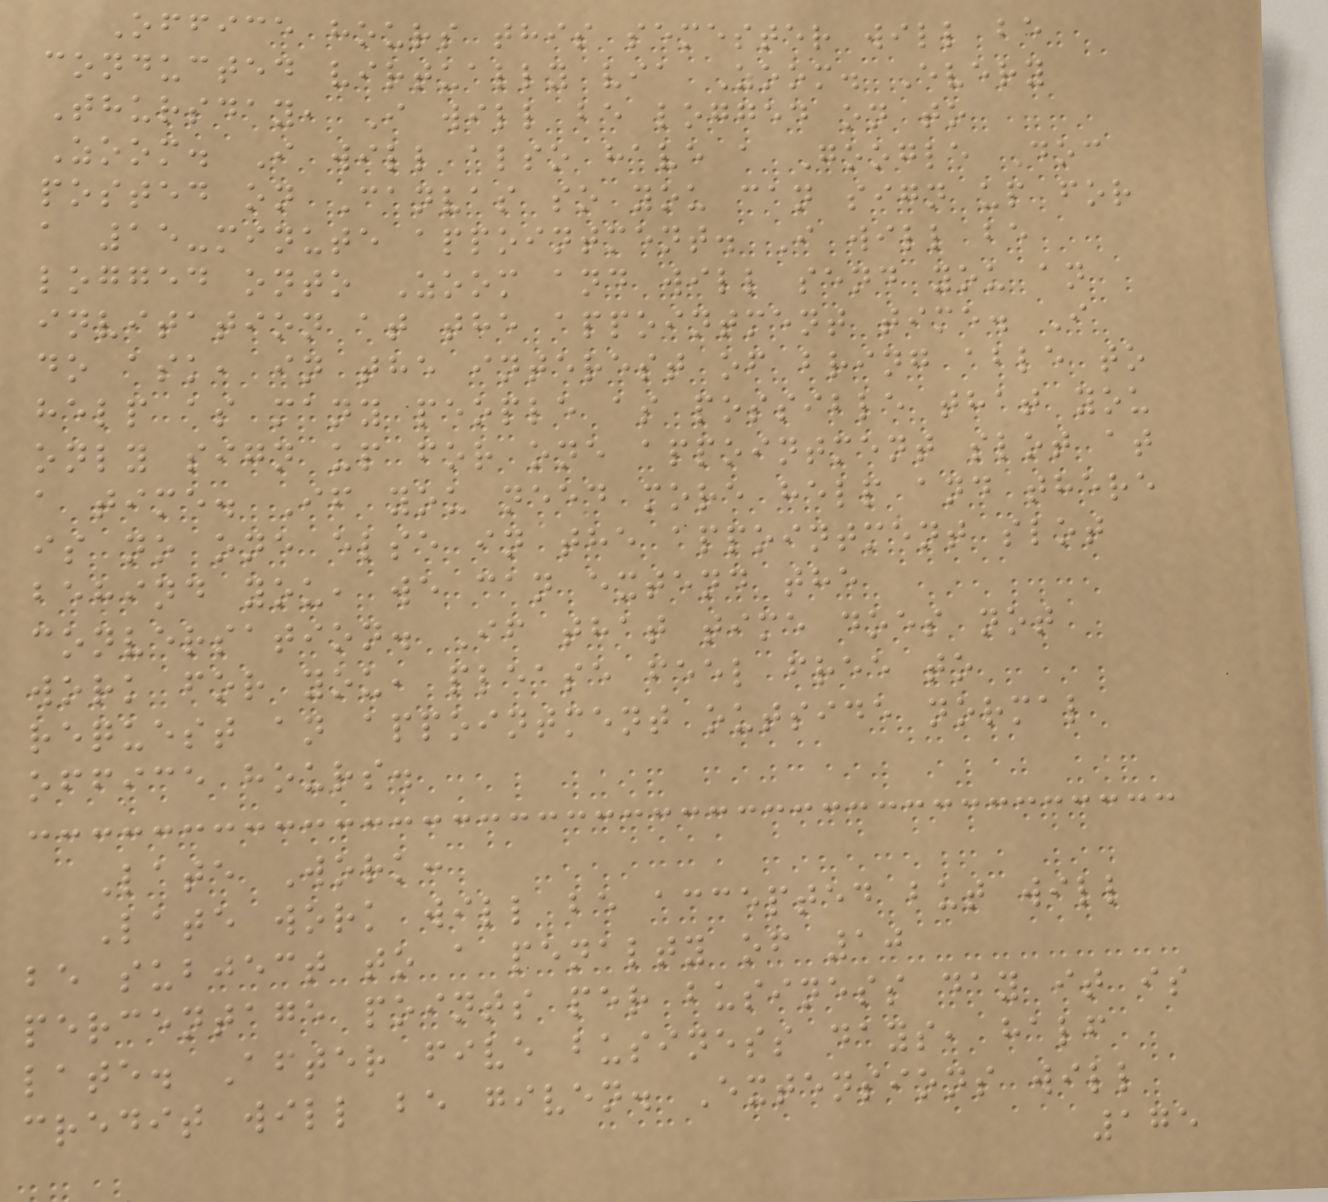Office hours this semester will be
conducted virtually via Zoom. Every
Thursday, I will be logged on to
Zoom. I will also have a Google Doc
posted on Canvas so you can sign up for
a 15-minute appointment. I will be
logged onto Zoom and will send you an
invitation at the appointment time. I
do ask, in the interest of bring able to
help as many people as possible that you
only sign up for one appointment slot at
a time. If you need more help and there
is no one else in the appointment slot
behind you, we can extend the
conversation. If that time does not
work for you, please feel free to
request an appointment outside normal
office hours.
Late Work:
Late work will be accepted but will
be subject to a penalty of 10
percentage points per business day it is
late. After five business days, half
credit will be given. Extensions will
175
